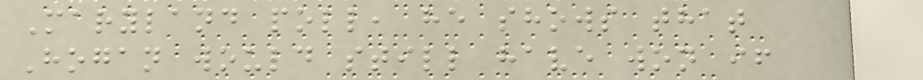Maryland poll, he shows that
Hogan would still have won if
